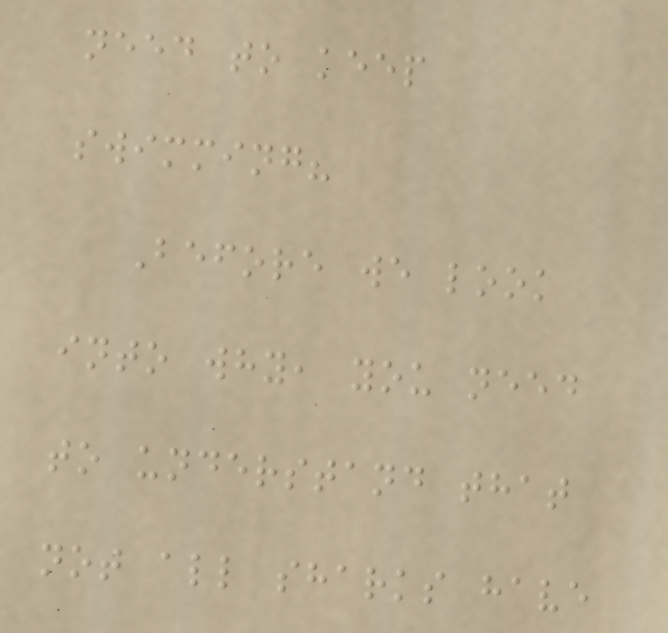need to keep
swimming?
Before we look
into why, you need
to understand that
not all sharks have
